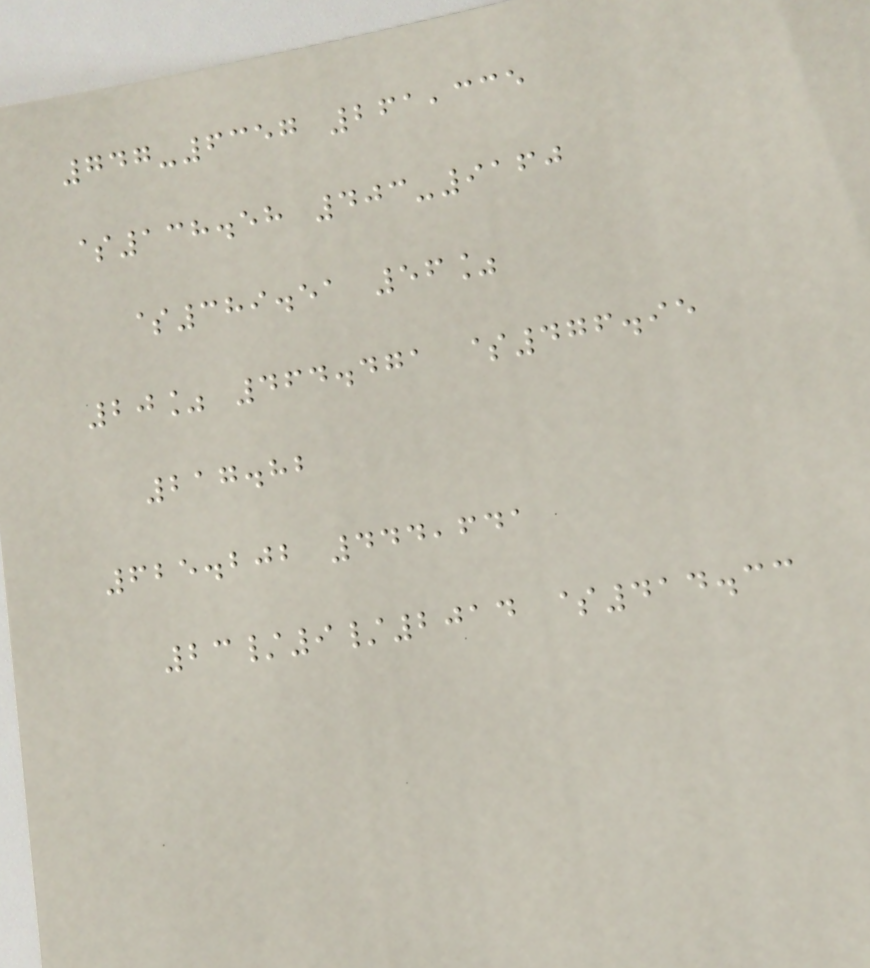747-6357 261,335
$138.58 403-9160
$389.51 56%
20% 464.471 $476.95
217.82
625.202 444,641
23/9/2014 $414.33
